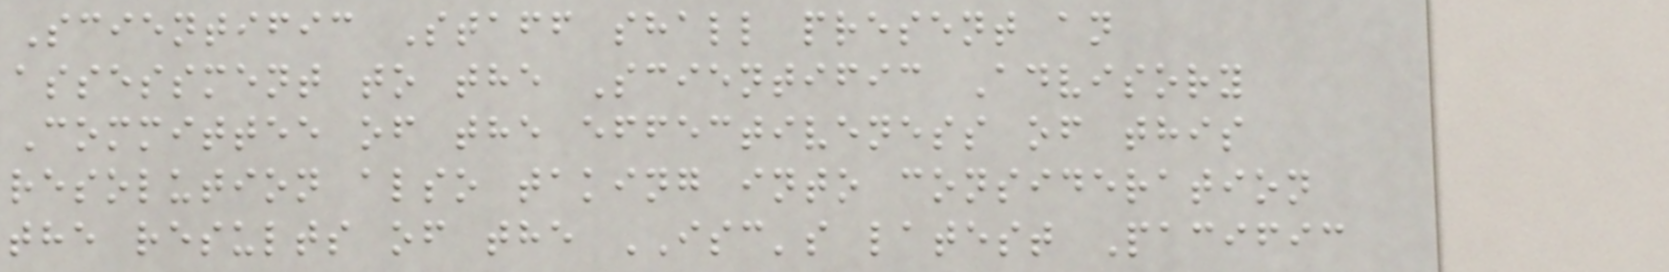Scientific Staff shall present an
assessment to the Scientific Advisory
Committee of the effectiveness of this
resolution also taking into consideration
the results of the ISC's latest Pacific
